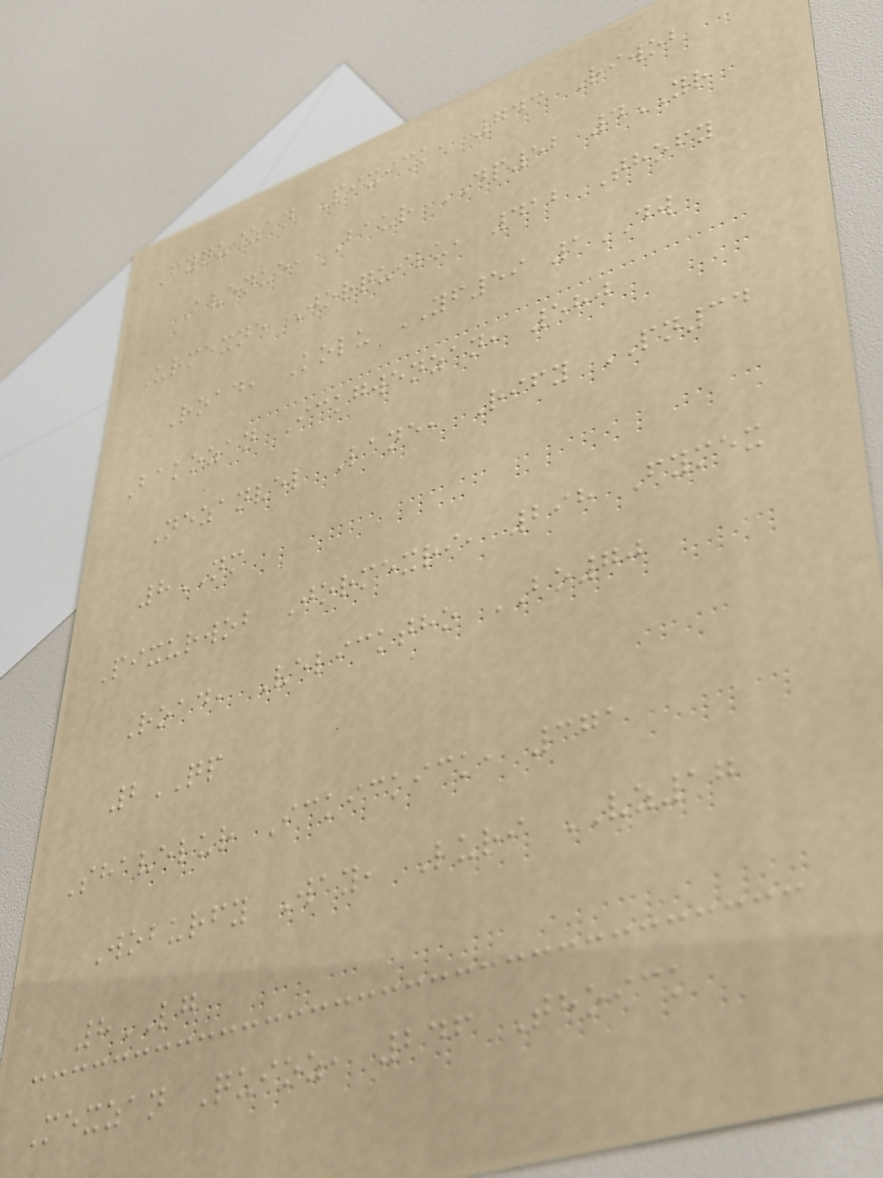Fyquizan Pixick, 743 Riwob
Avenue, Baur DP52 4YR
Urmexne Jorquilu, 412 Thofy
Road, Kolu YF59 1DW
Bakozan Ickgwenzan, 580
Nezanvel Lane, Rify PN34
8NM
Pixurwob Jormexri, 298 Fymex
Road, Velicktho BO70
2QP
Shavelur Ickickick, 371
Woburfy Way, Luri VZ17
8LG
Mexzan Quioz, 246 Thoick
